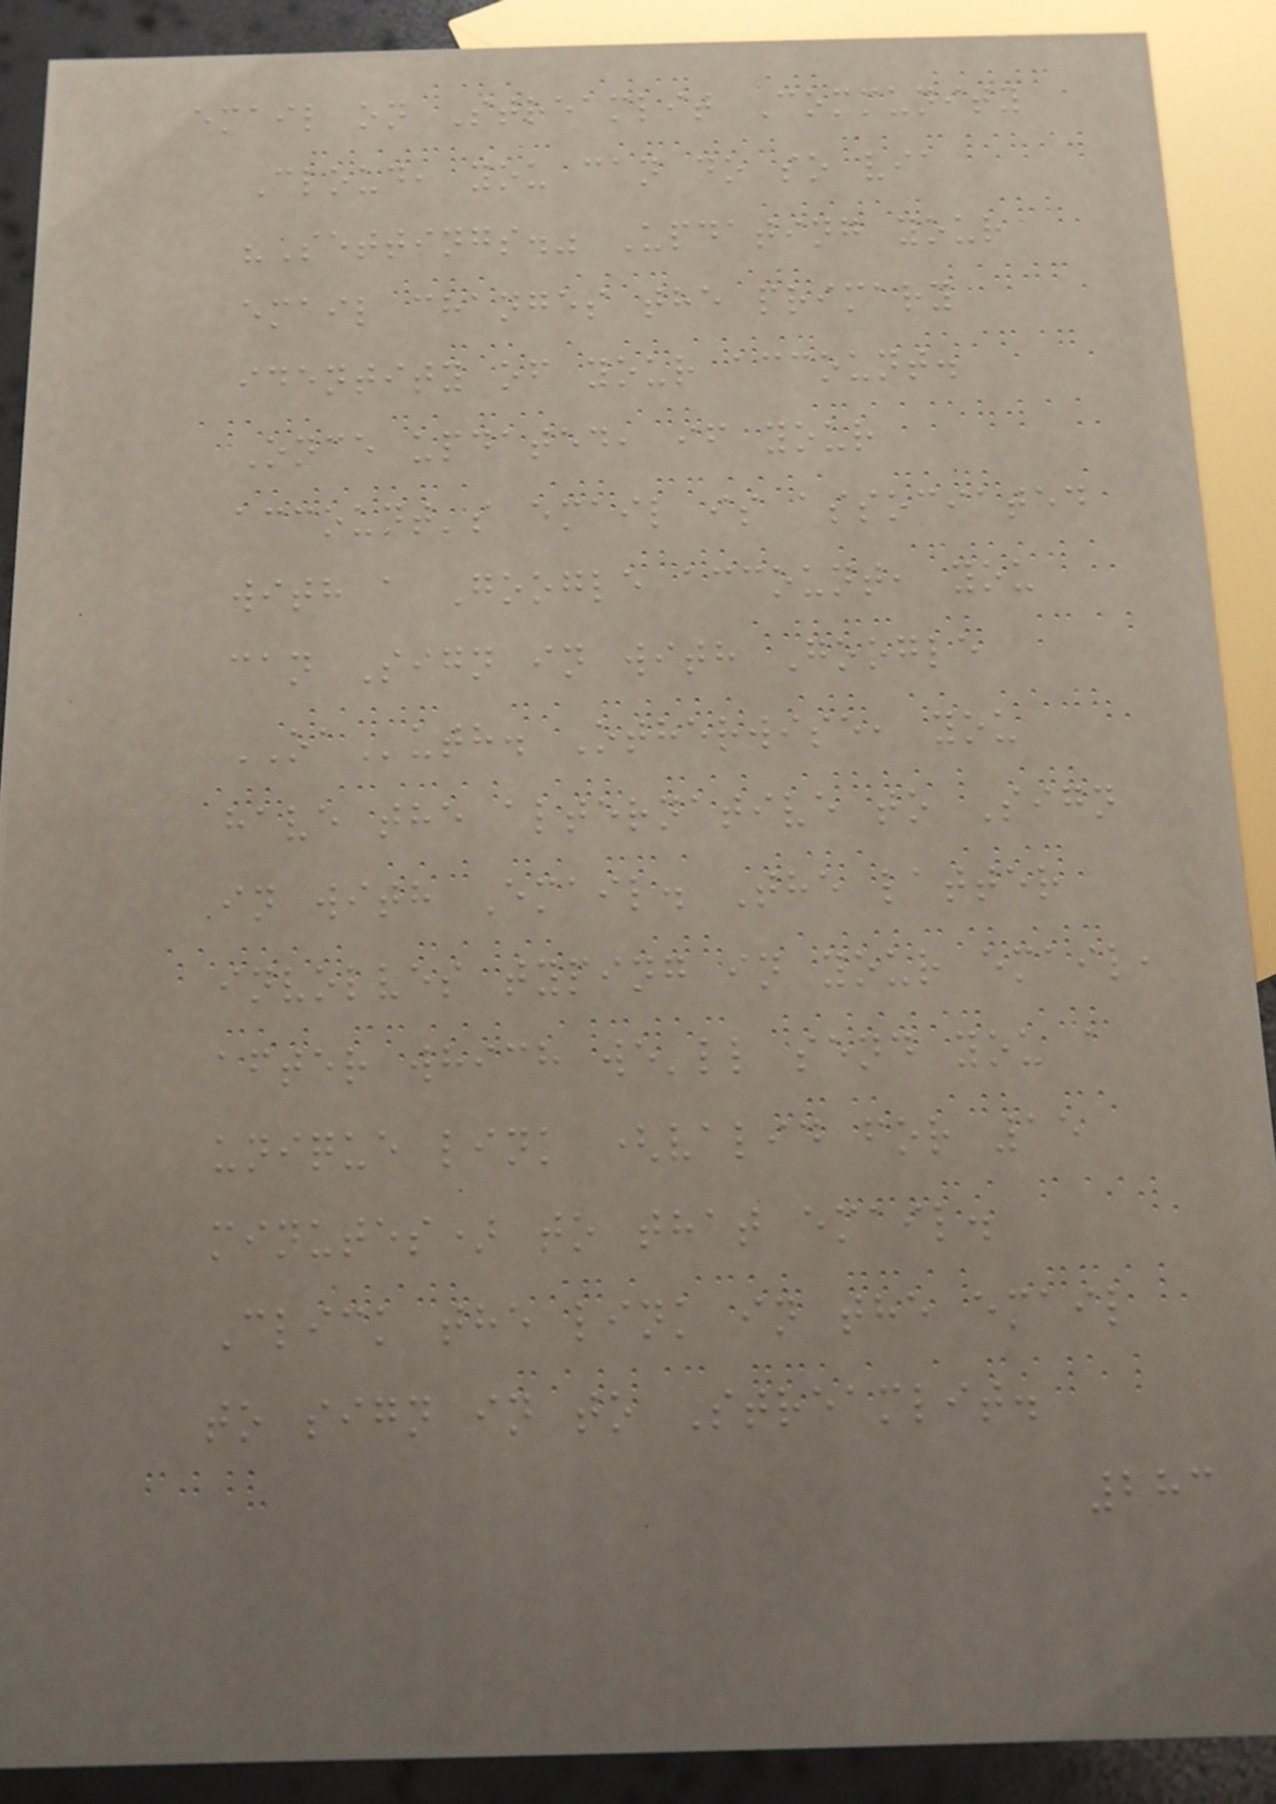email on Streamlit Community
Cloud, you can do so via
"Settings." Updating your
email changes the primary
identity of your account.
Once updated, if your
account's email is associated
with a Google account, you
can Sign in with Google
OAuth. Otherwise, you
have the alternative to Sign
in with Email. The latter
involves typing in your email,
after which we'll send you a
unique link (valid for 15
minutes) to that email.
Click the link in the email
to sign in to Streamlit.
283
